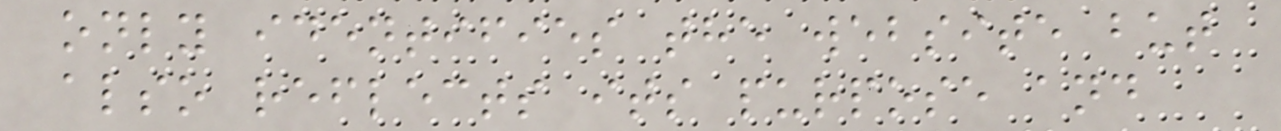only identifies the website but
also reflects its purpose and
